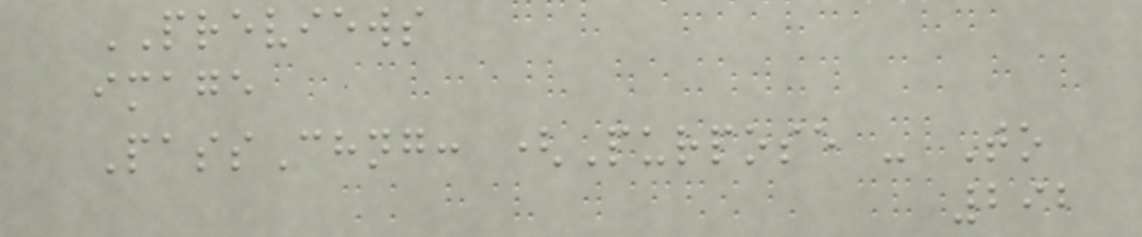PREVIEWS
image
PassChng: (Purpose - To
292
